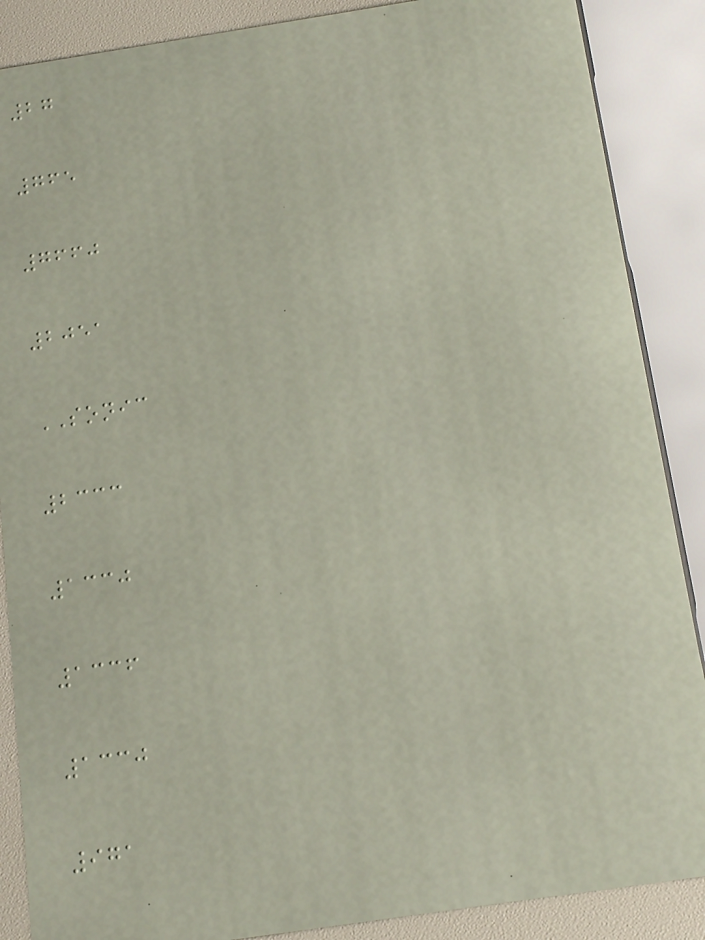27
765
7660
2051
SONIC
2333
1330
1336
1330
971
